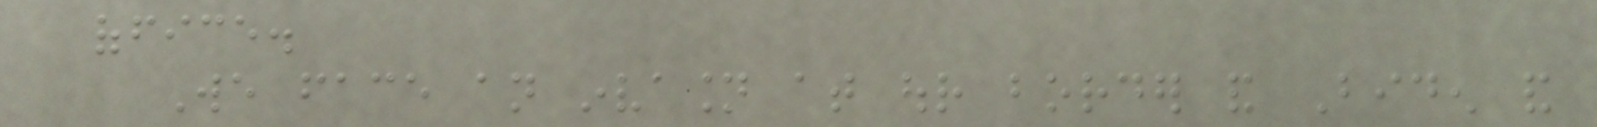office.
We face an invasion at our border and Biden and
